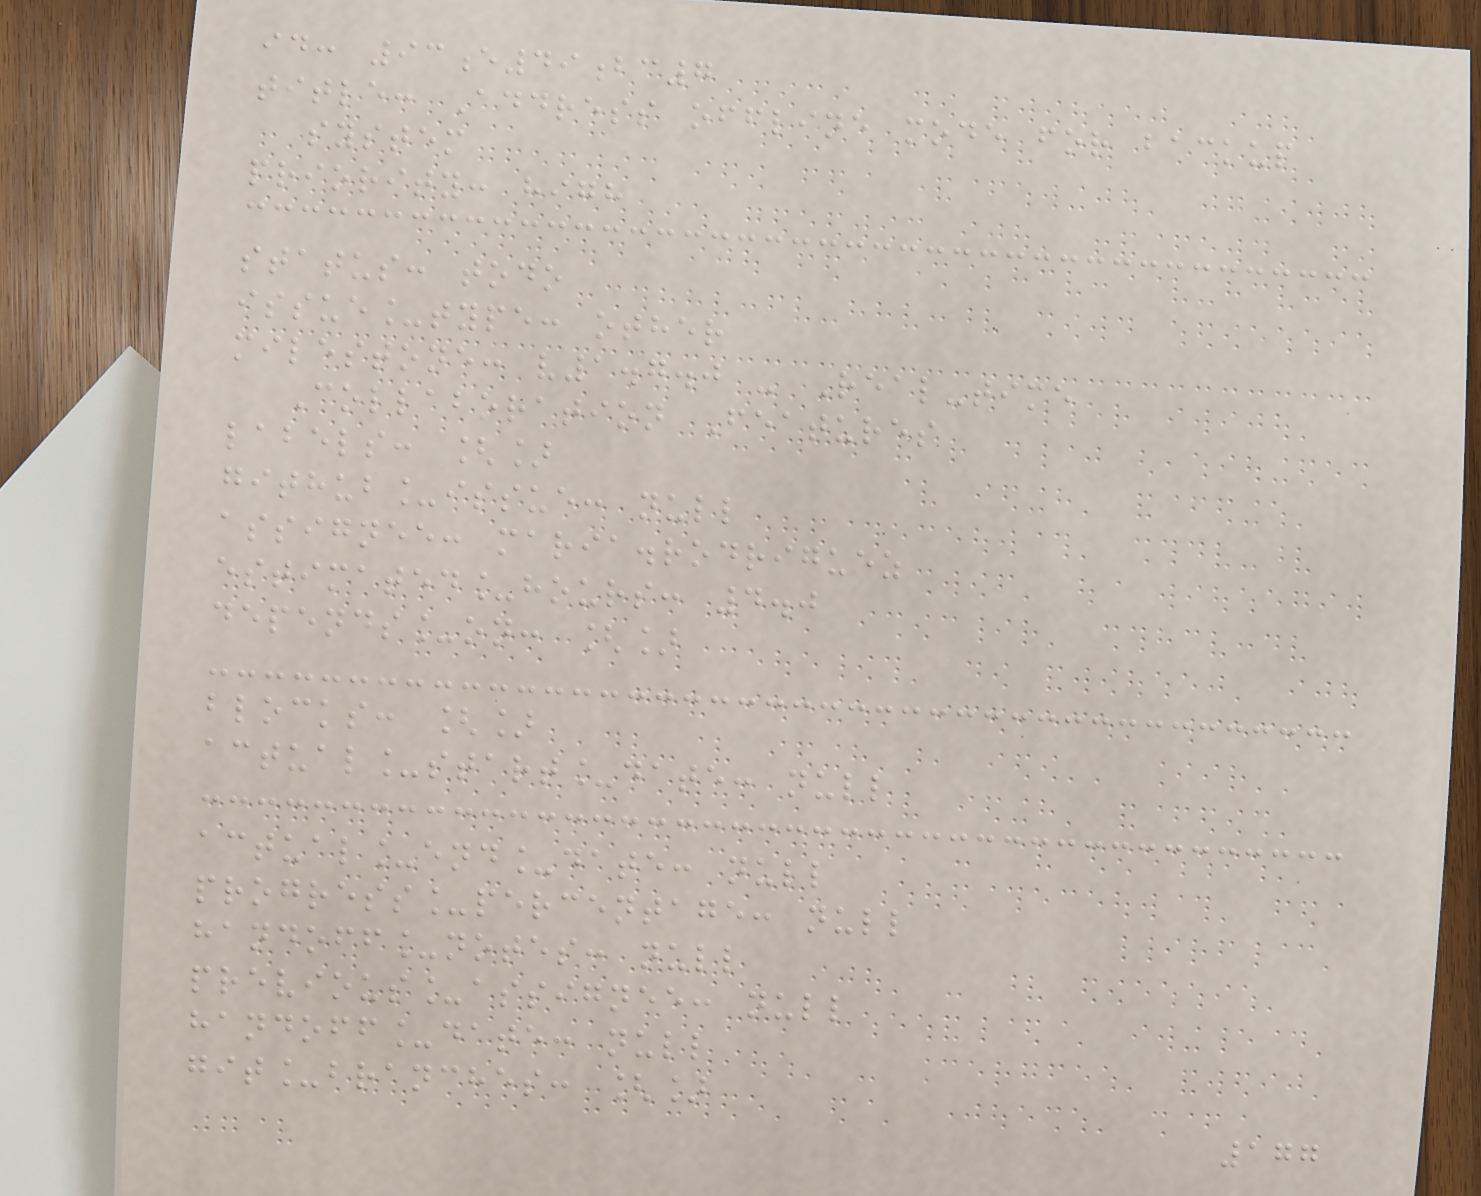id: 93e49bc7
title: Address offline mode for backup
system
priority: high
status: todo
issue_type: other
milestone: v1.7.0 - Real-time
Collaboration Features
labels: []
github_issue: null
assignee: maria.rodriguez
estimated_hours: 4.0
depends_on: []
blocks: []
actual_start_date: null
actual_end_date: null
progress_percentage: null
handoff_notes: null
previous_assignee: null
handoff_date: null
git_branches: []
177
